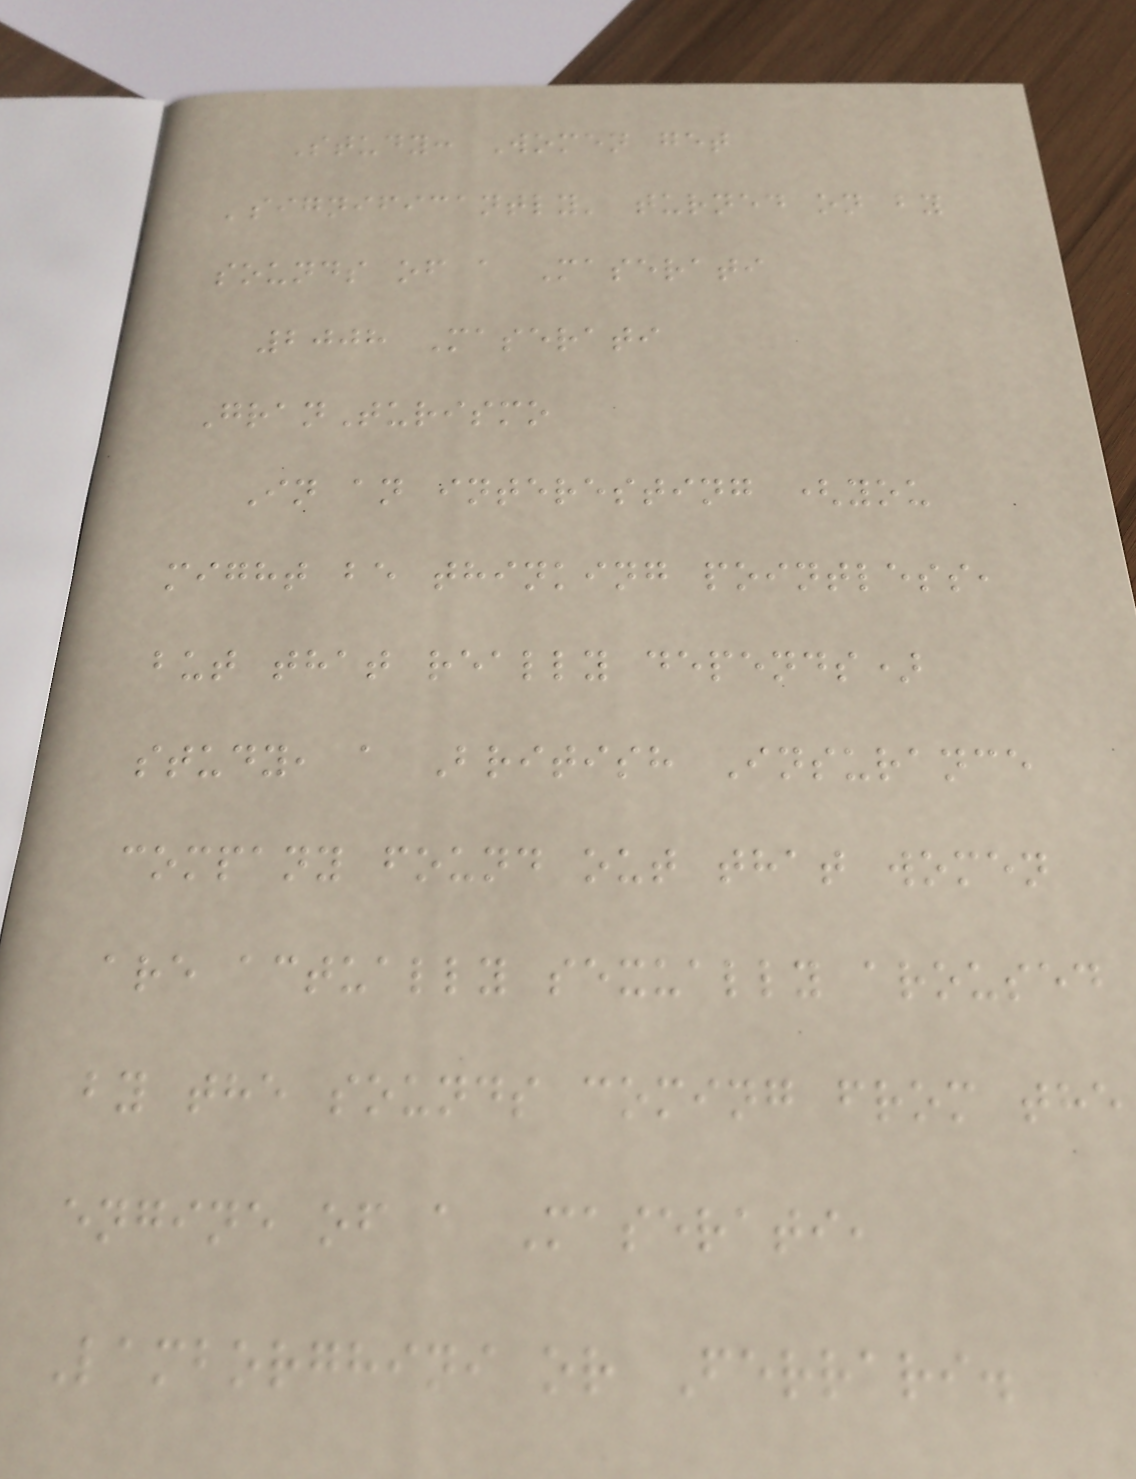Study: Women get
'significantly' turned on by
sounds of a Maserati
2008 Maserati
GranTurismo
In an interesting (you
might be thinking pointless,
but that really depends)
study, a British Insurance
company found out that women
are actually sexually aroused
by the sounds coming from the
engine of a Maserati,
Lamborghini or Ferrari.
